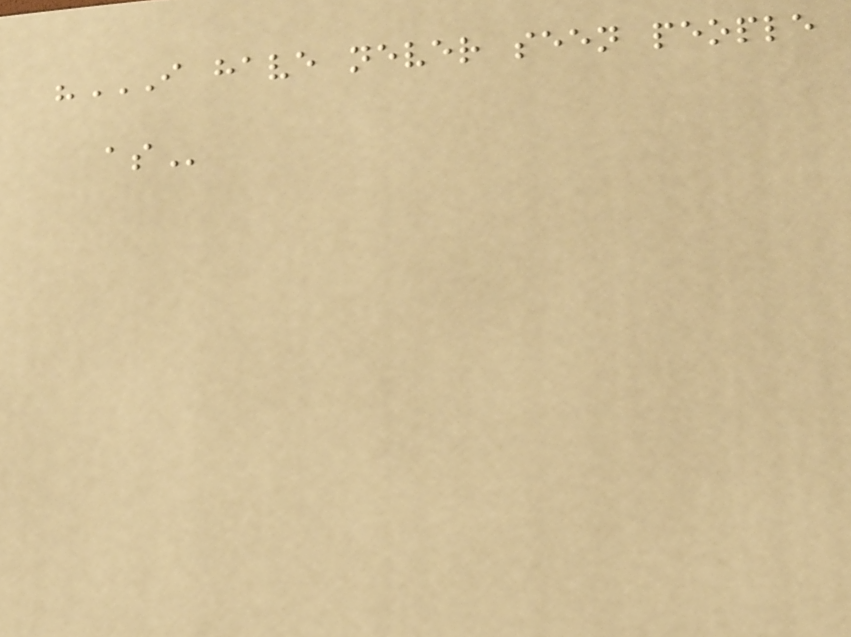"I HAVE NEVER SEEN PEOPLE
AS
